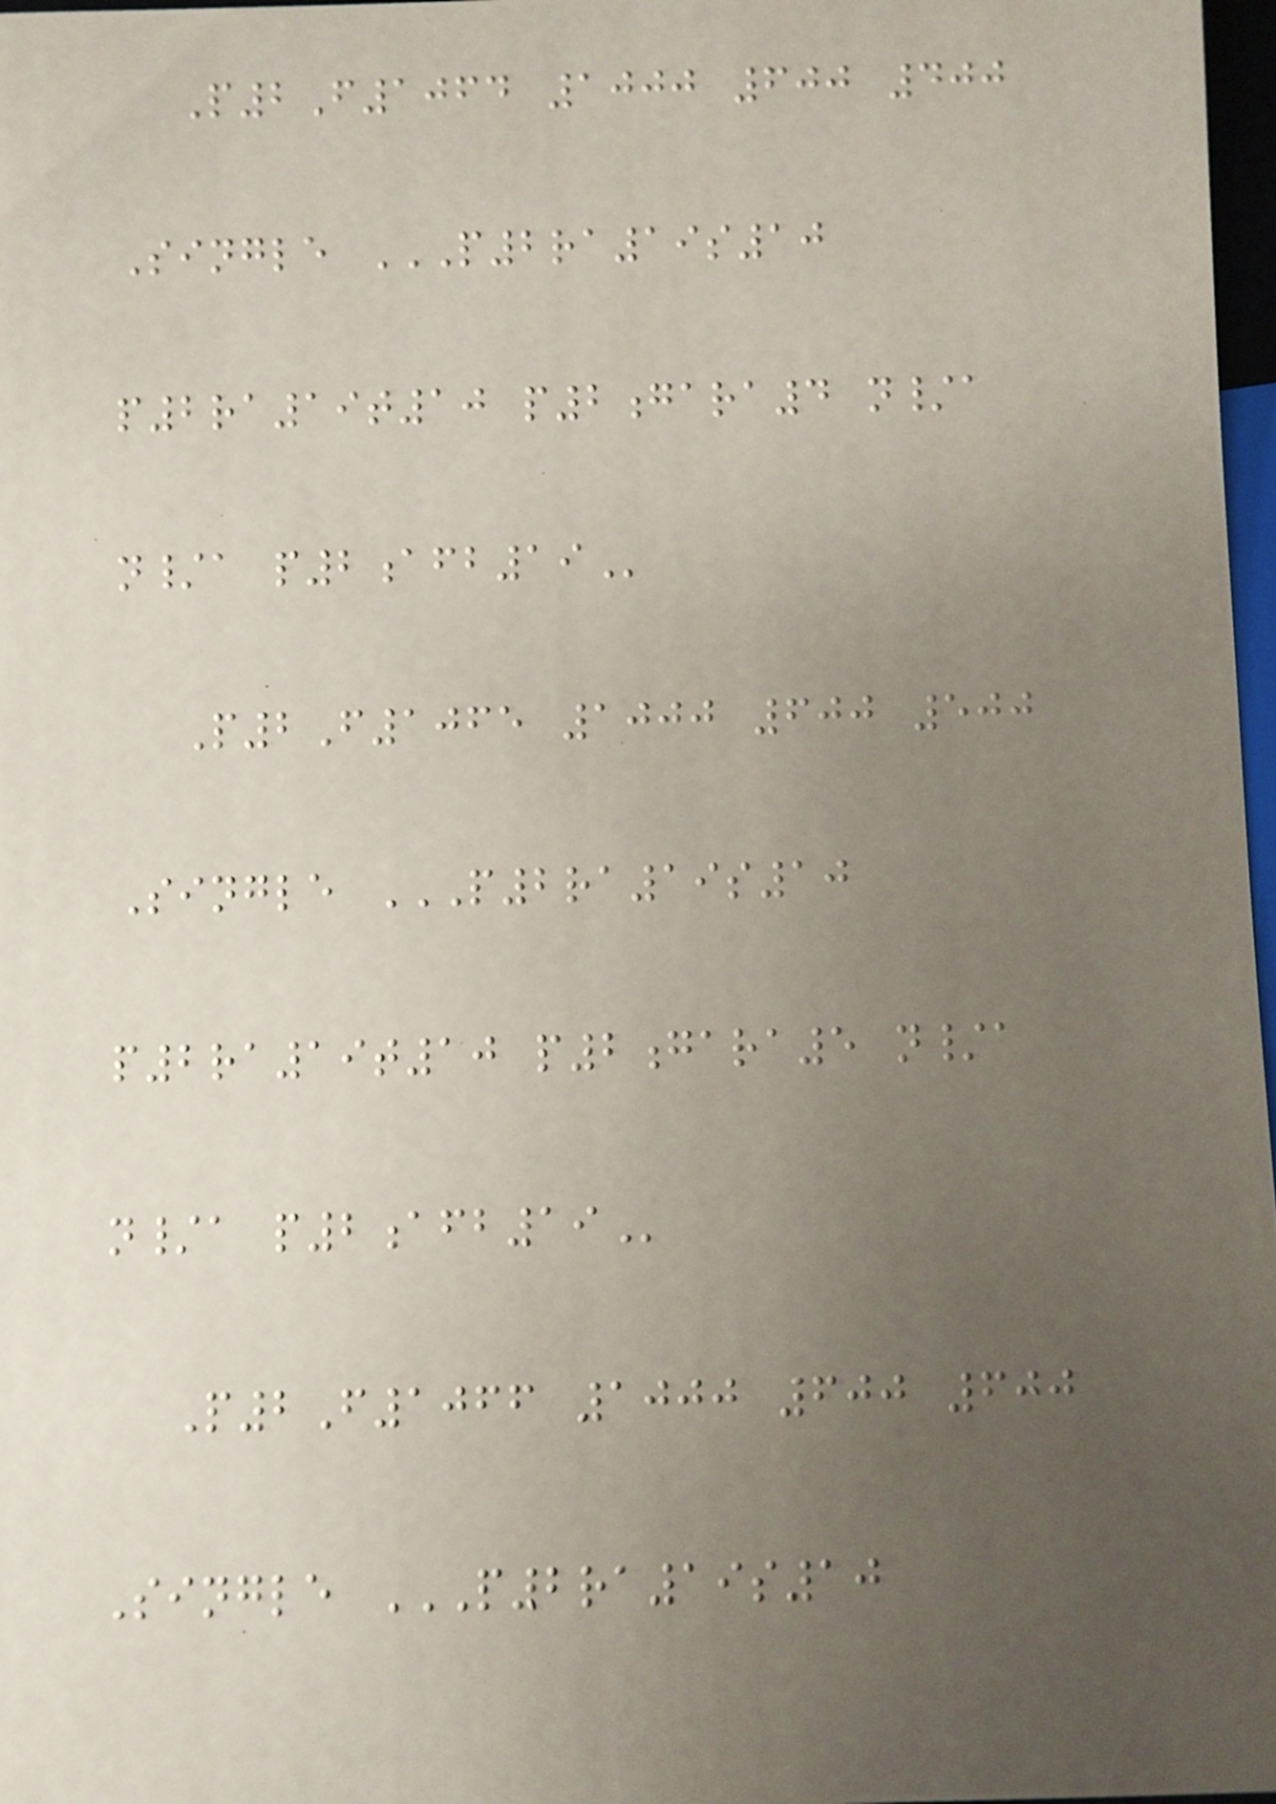P2F1064 1000 600 400
Single P2RA19S10
P2RA19T10 P2GARA4 N/A
N/A P2AFB19
P2F1065 1000 600 500
Single P2RA19S10
P2RA19T10 P2GARA5 N/A
N/A P2AFB19
P2F1066 1000 600 600
Single P2RA19S10
